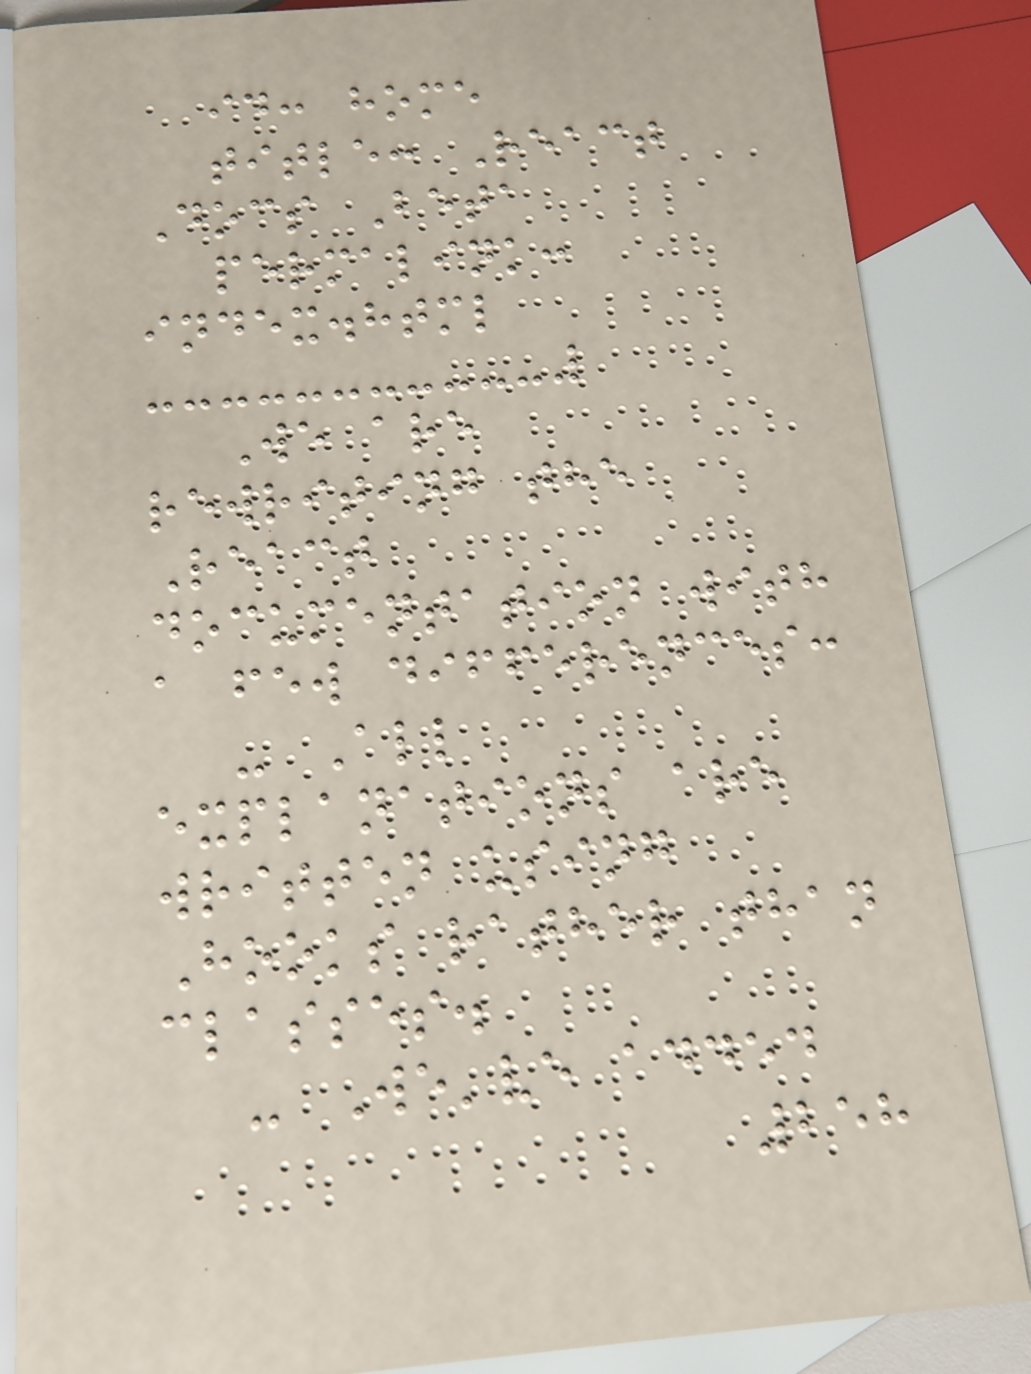id: home
title: React
Docs Beta
permalink:
index.html
We are
rewriting the
React
documentation with
a few differences:
- All
explanations are
written using
Hooks rather than
classes.
- We've added
258
